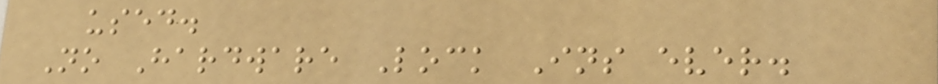used.
No Hardware Lock Ins ever.
